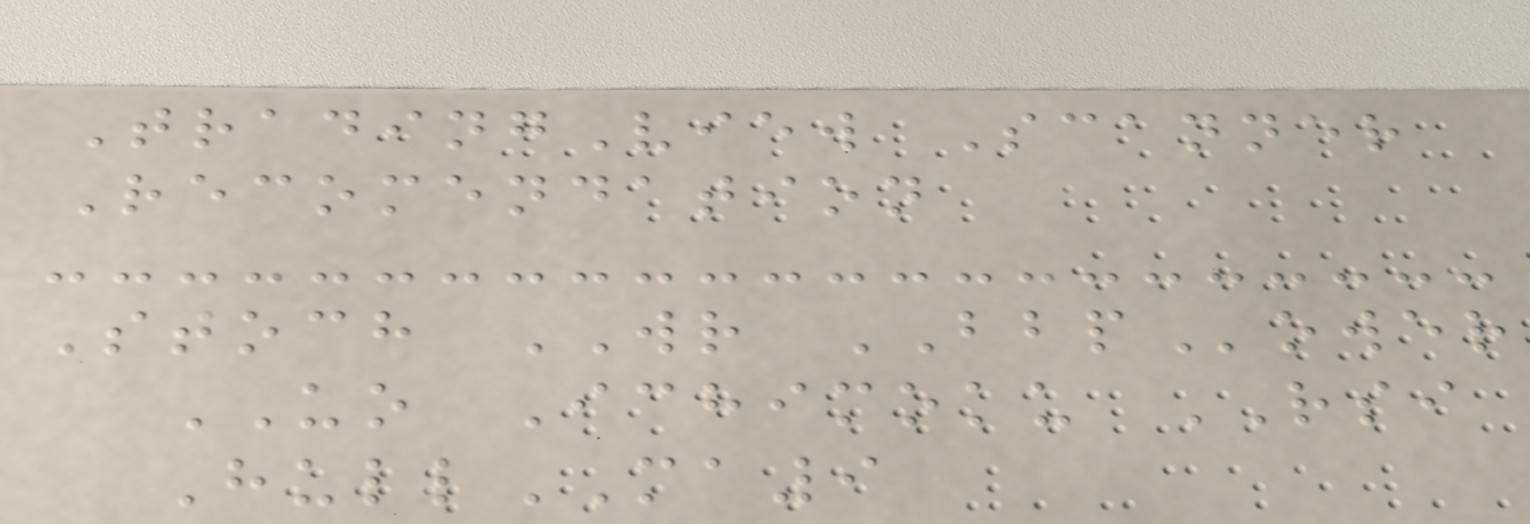TradingView Scanner
Recomendation
Stoch WR BBPower
UO Ichimoku RSI
HullMA9
